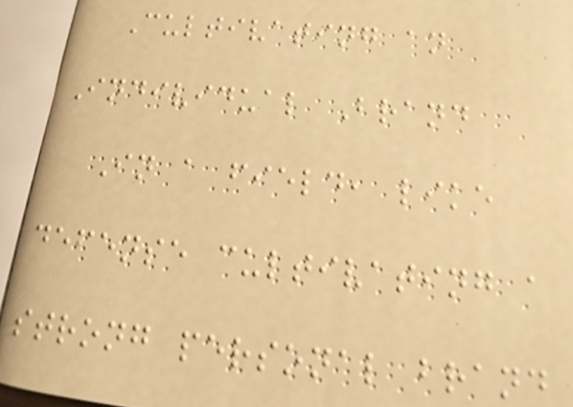Cultivating an
Individual Brand
In a field, like
defense cultivating a
strong personal brand
